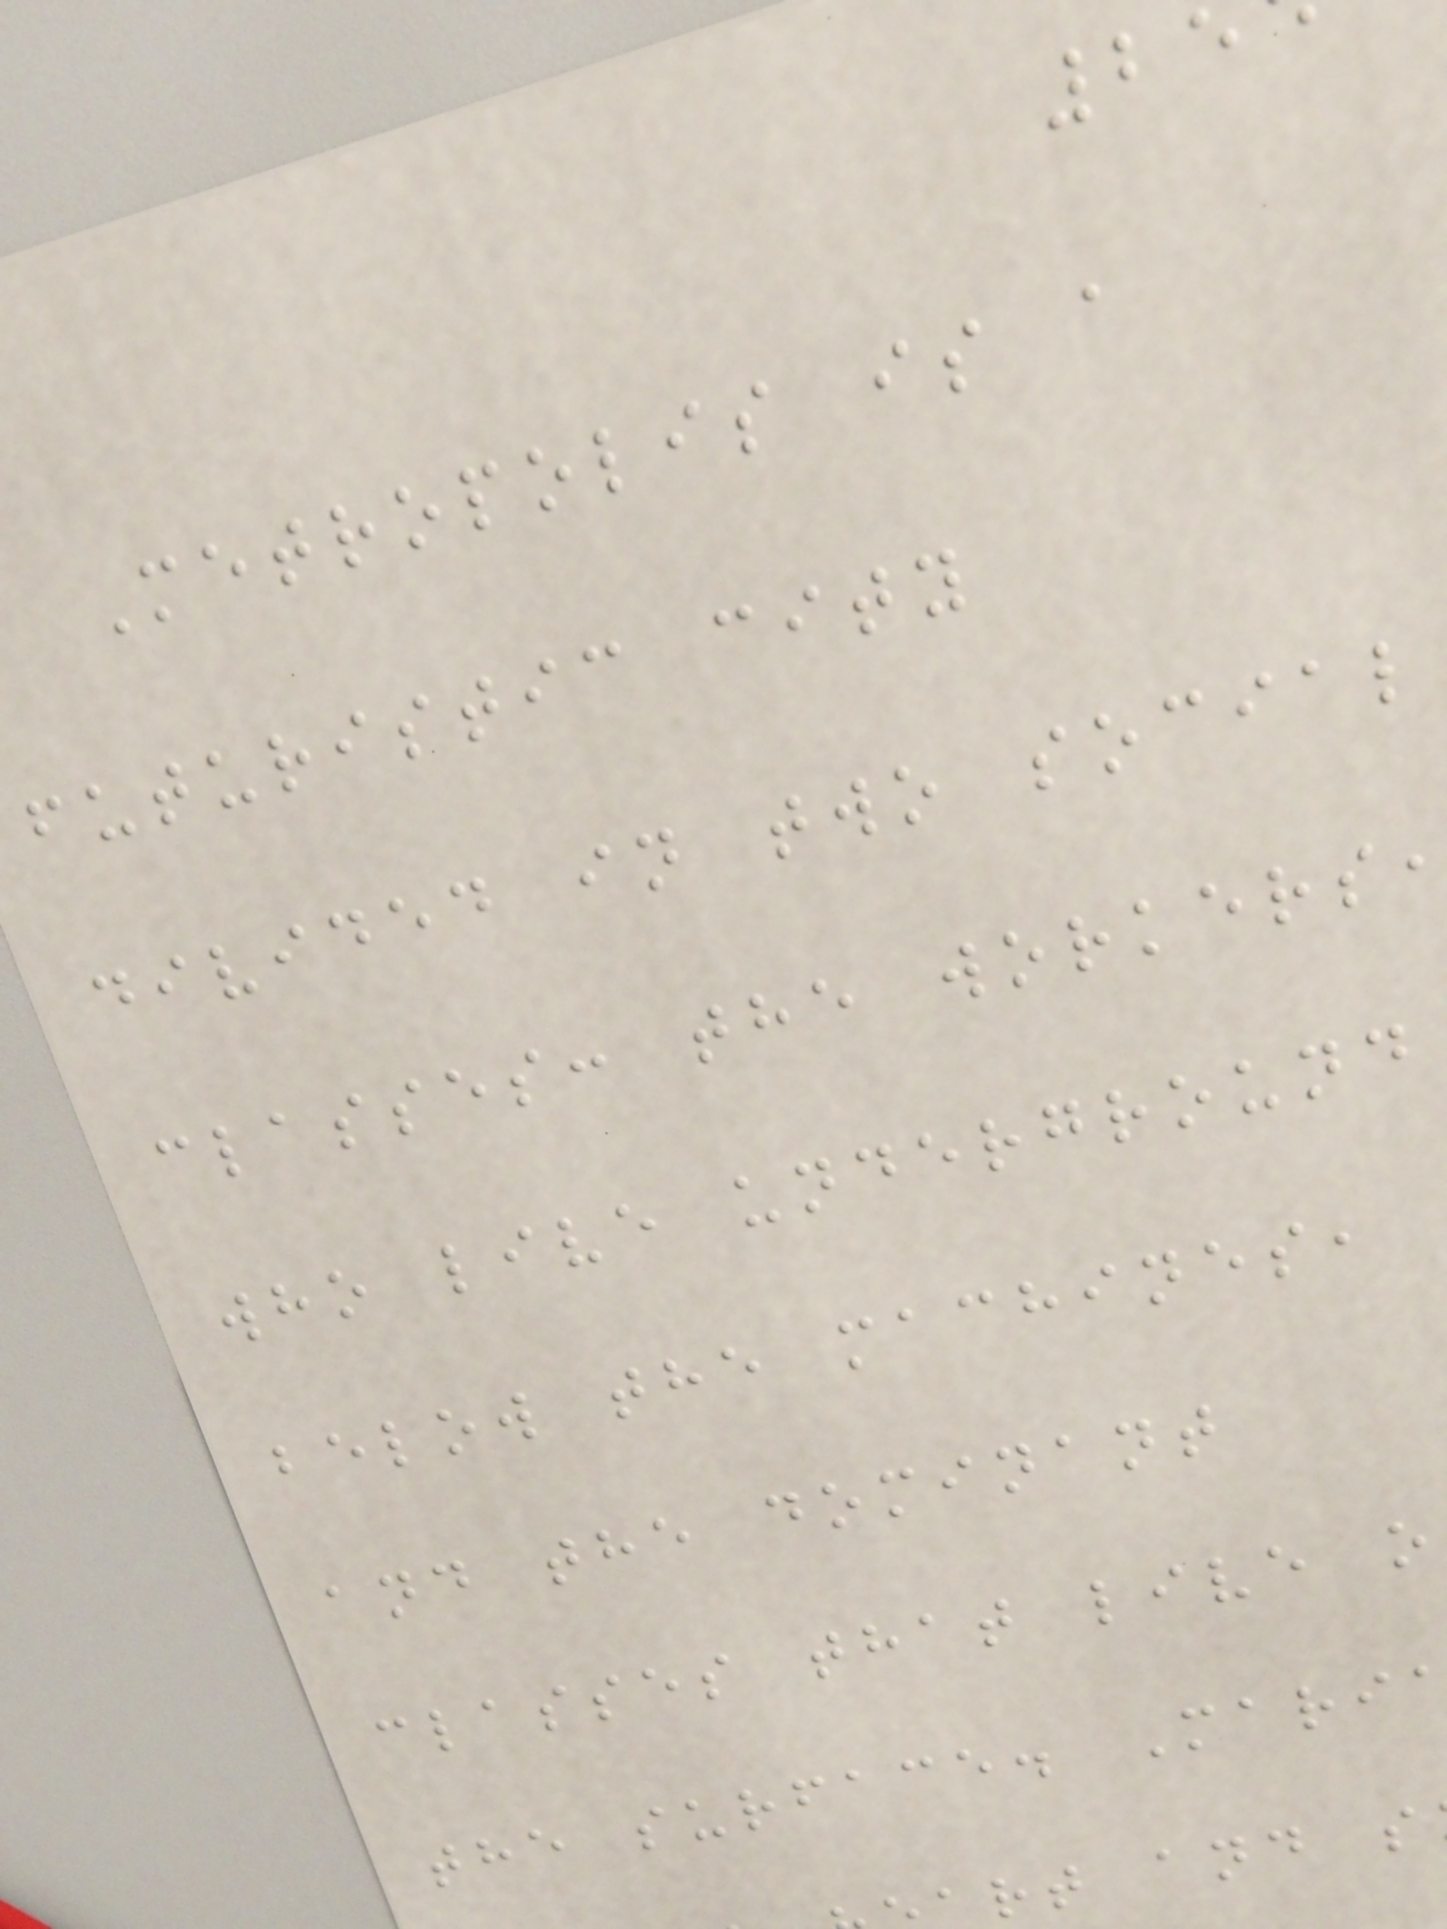Metropolis is a
futuristic city
divided in two social
classes: the workers
who live underground
below the machines,
and the dominant
classes that live o
the surface. Mari
rt and s
